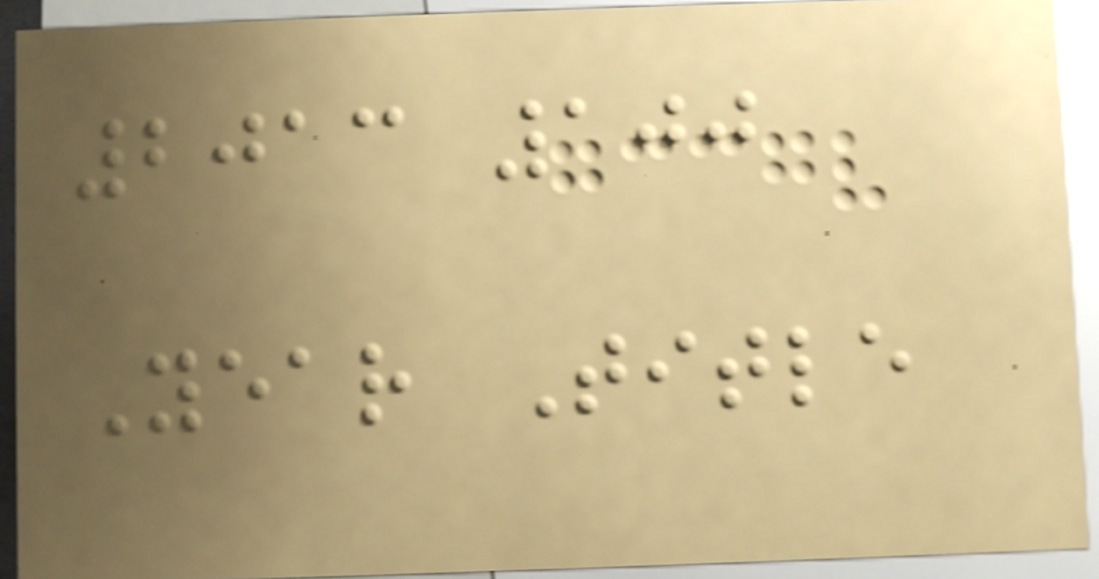2013 100
Year Title
